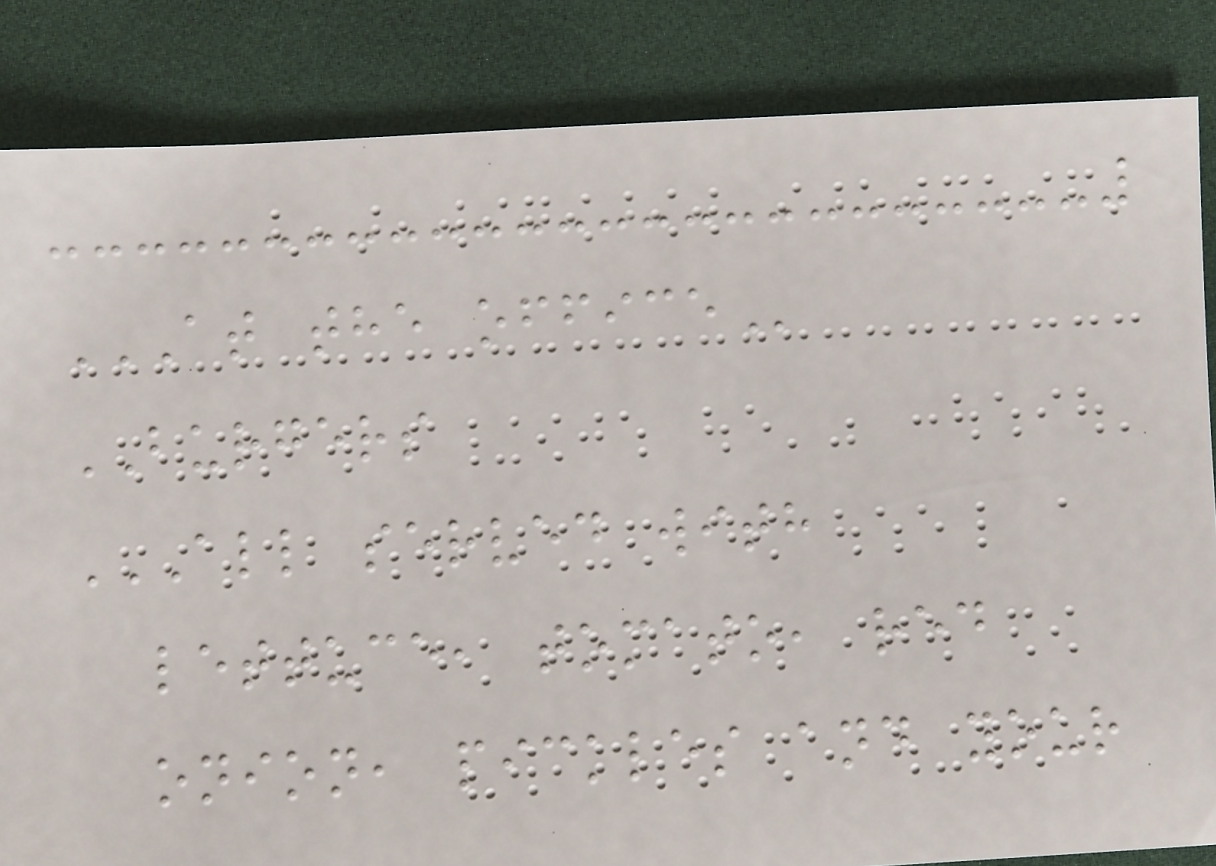AT THE OFFICE
BURGERS
ALL SERVED WITH
LETTUCE, TOMATO, RED
ONION, PICKLES AND YOUR
